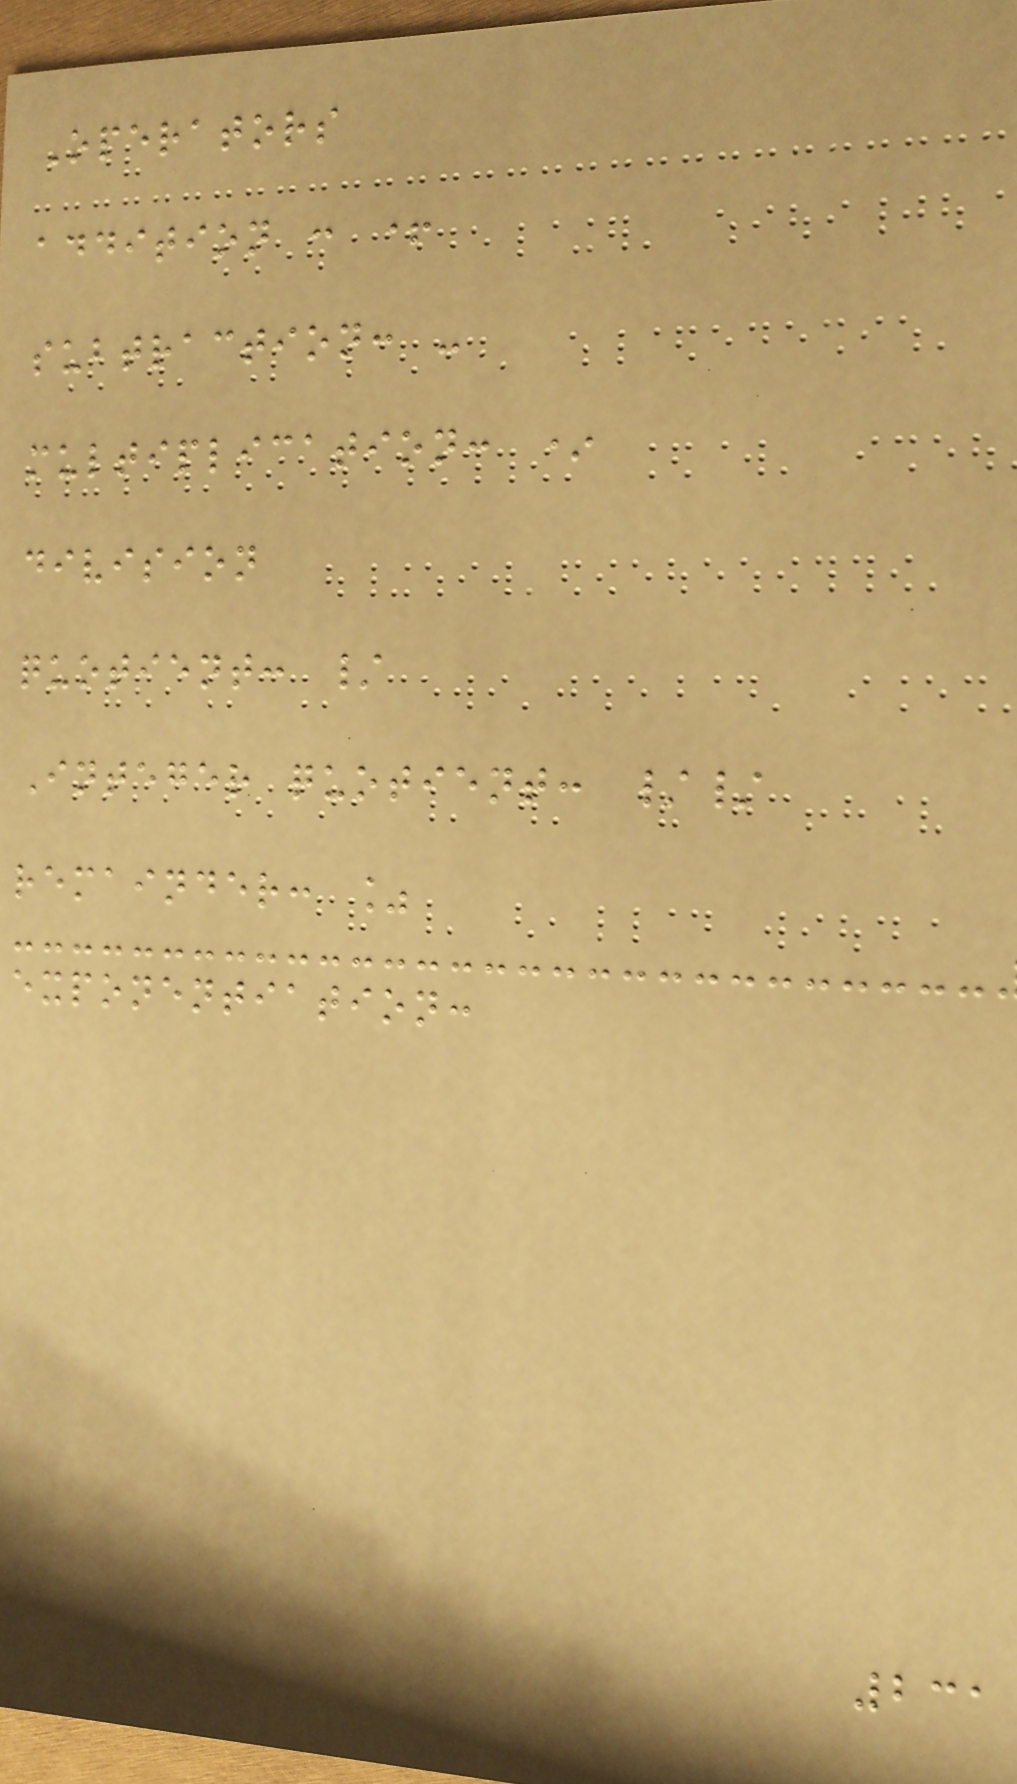Operators
addition : +
subtraction: -
multiplication: *
division
quotient: /
Integer quotient: //
remainder: %
exponentiation:
231
